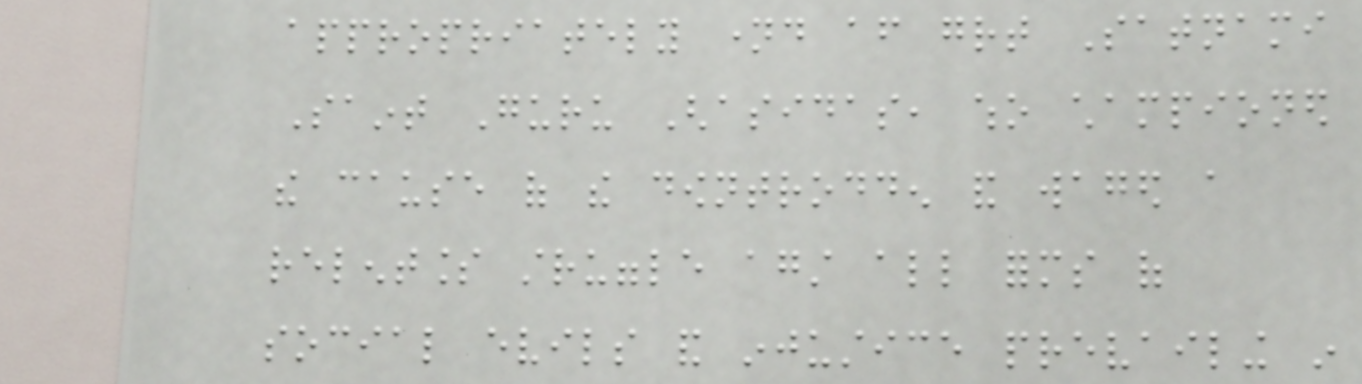appropriately named after great Satnami
Saint Guru Ghasidas, who championed
the cause of the downtrodden and waged a
relentless struggle against all forms of
social evils and injustice prevailing in
